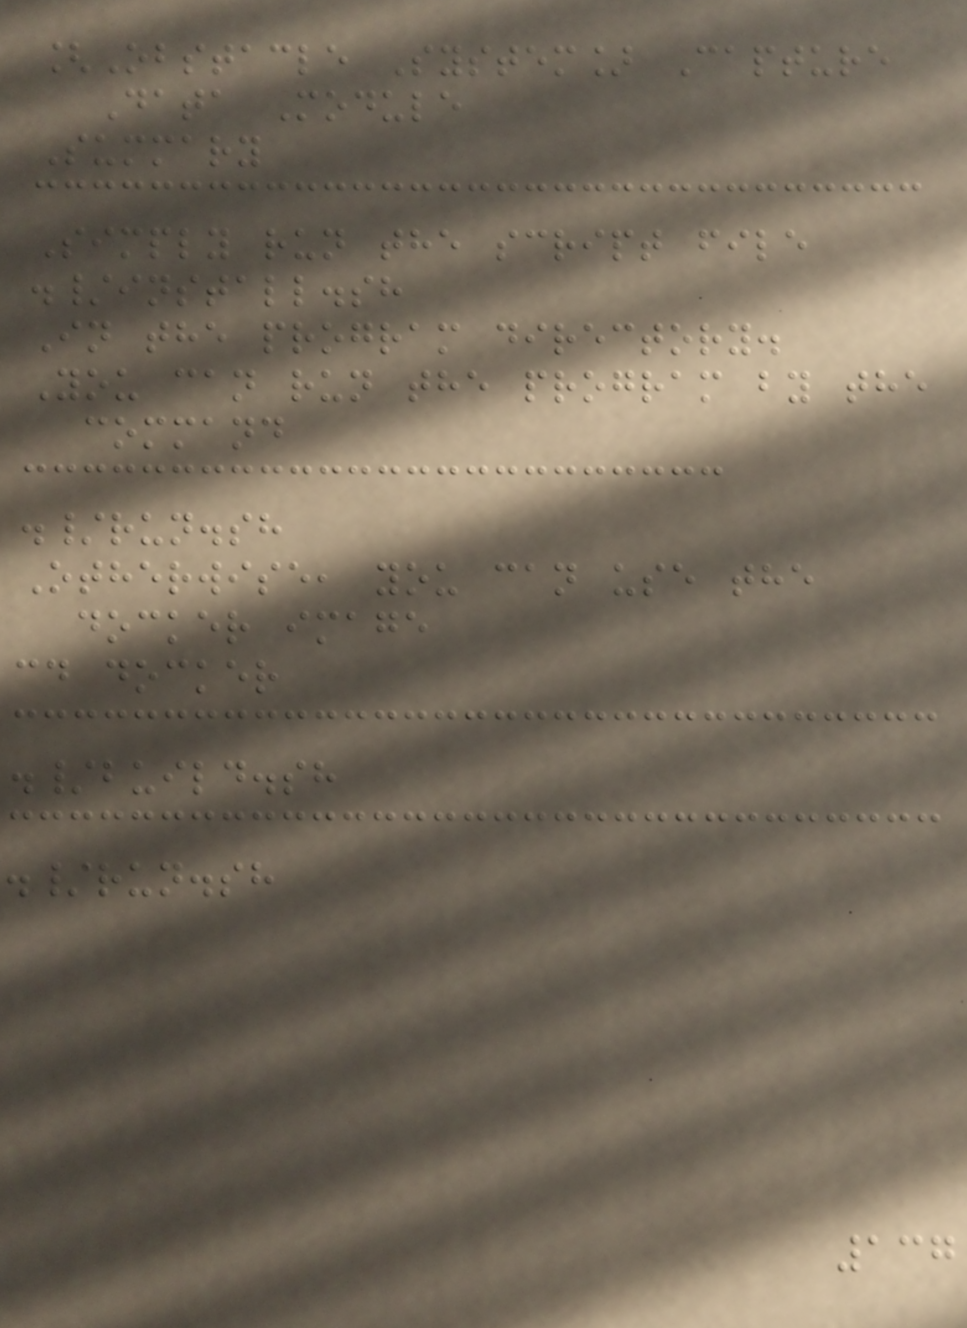[Obstacle System] Capture
Data Module
Summary
Simply run the script file
./install.sh
In the program directory.
You can run the program by the
command
./run.sh
Otherwise, you can use the
docker image
cd docker
./build.sh
./run.sh
137
